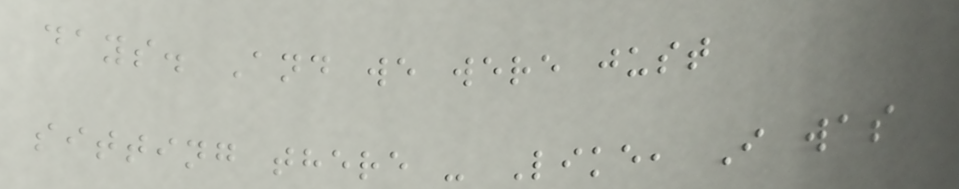days. And we were just
sitting there - Like, I was
